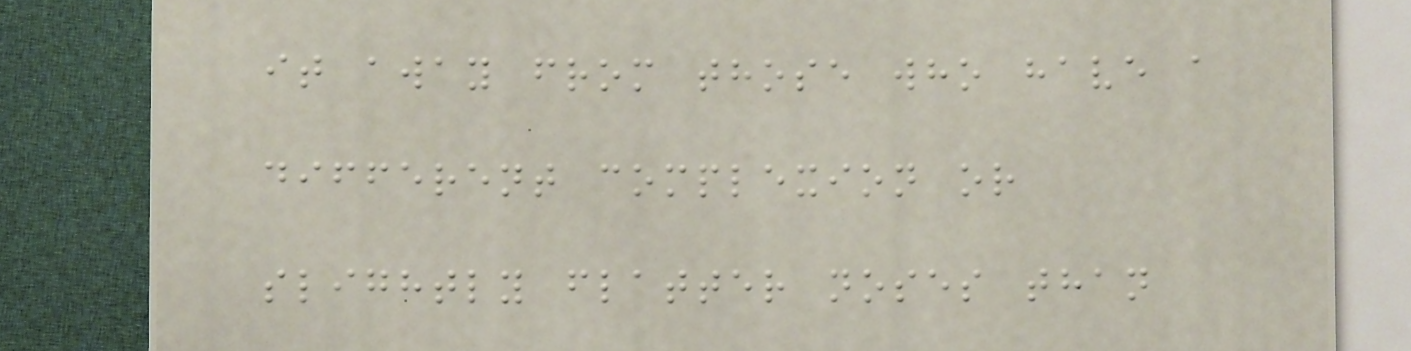it away from those who have a
different complexion or
slightly flatter noses than
